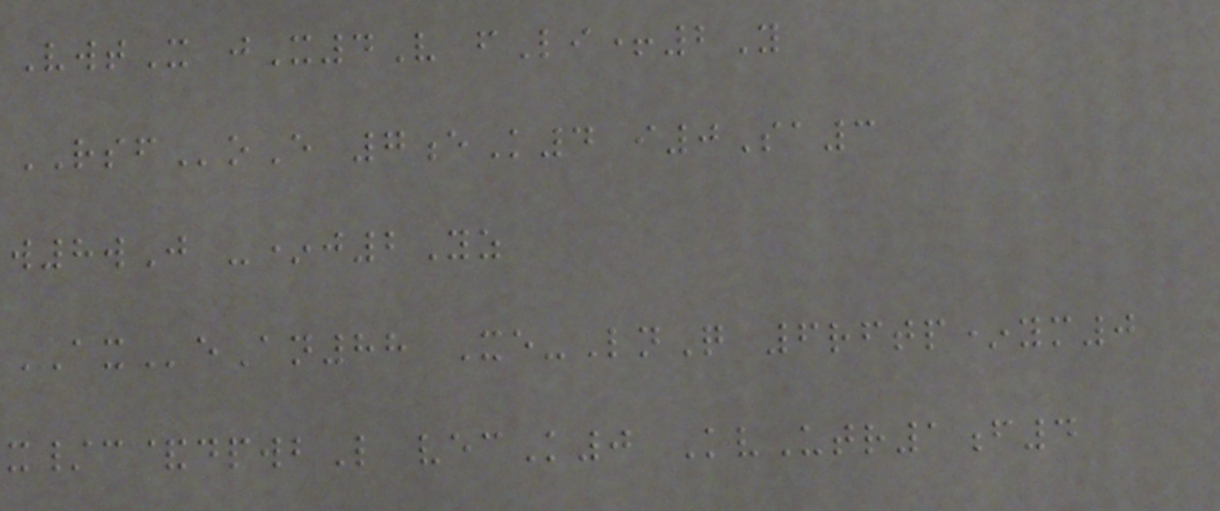VwtX jX4V fLi+2Y
RSFoE 7eK4 i0Sa3
w8wJ -*j2Yz
AXeAn88 Xe-LnQ 6rftp*ym0
x/c&dpwbL vecK0 KvUtr1f4
